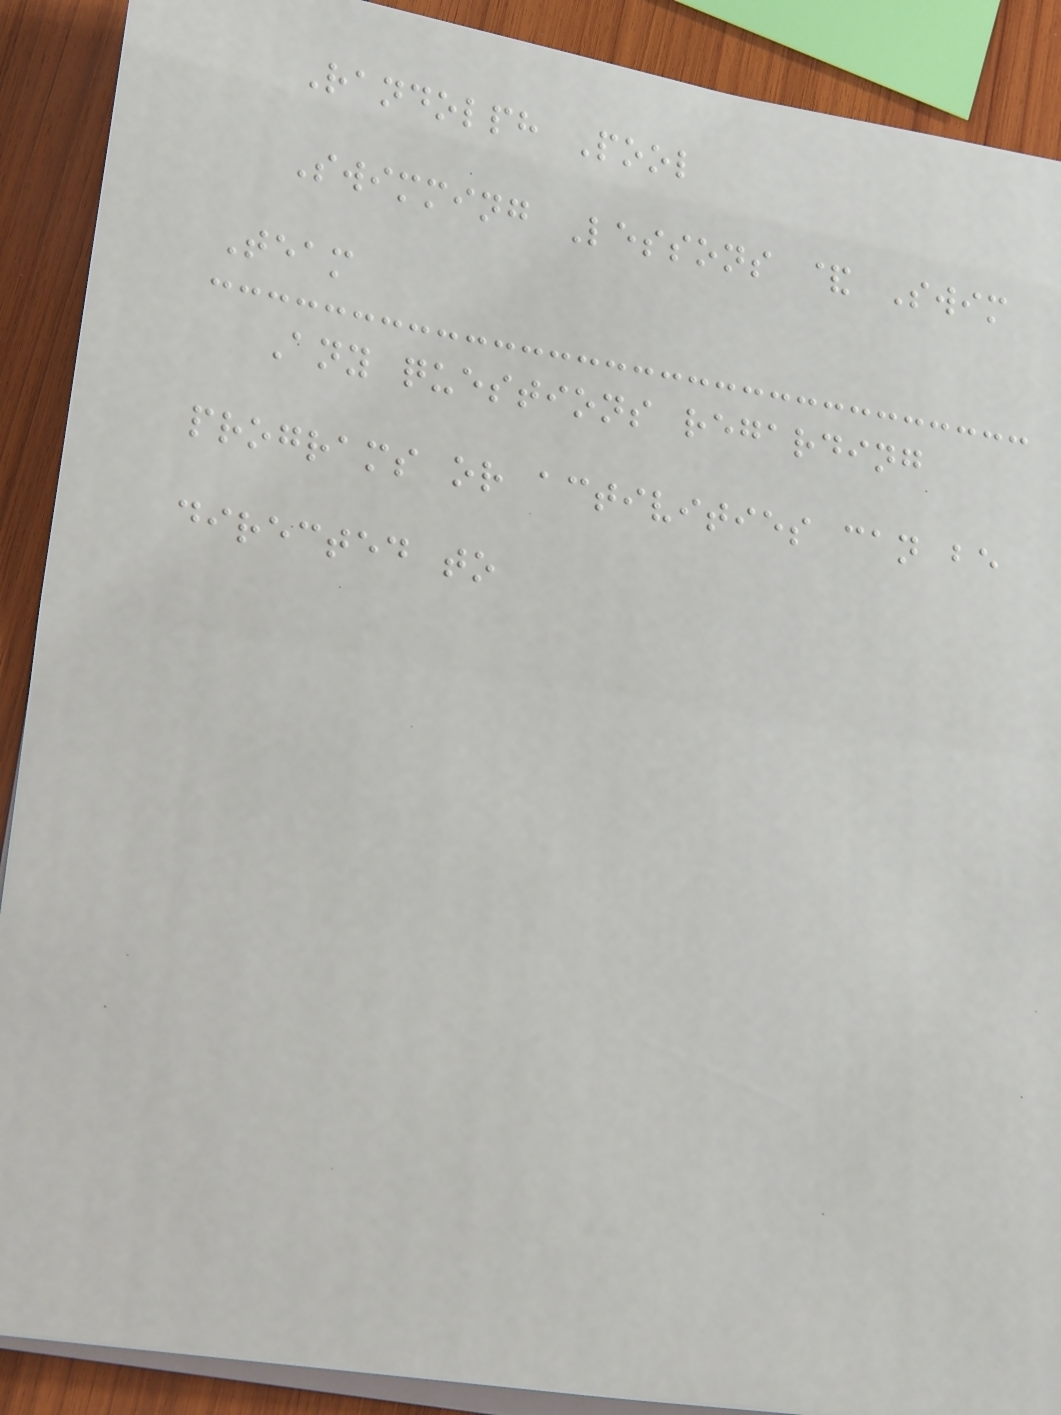Randolph Pool
Swimming Lessons & Swim
Team
Any questions regarding
programs or activities can be
directed to
